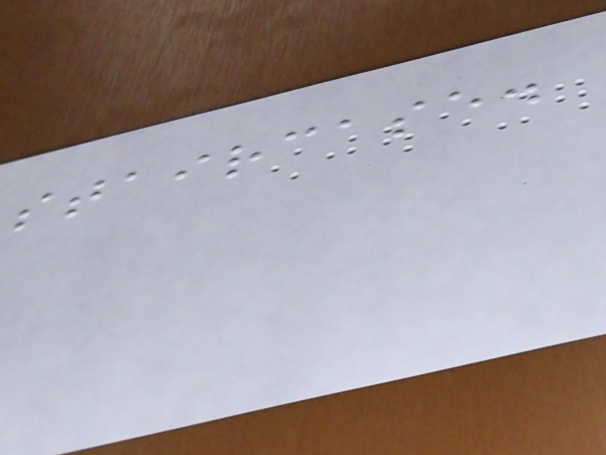staircase.
